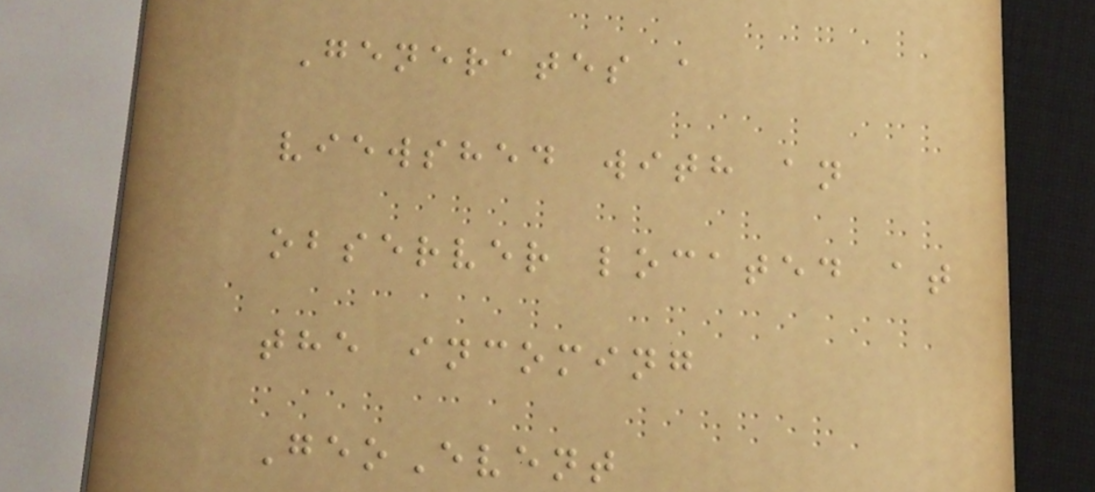Generates a
viewshed with an
observer located at
the incoming
GeoEvent
